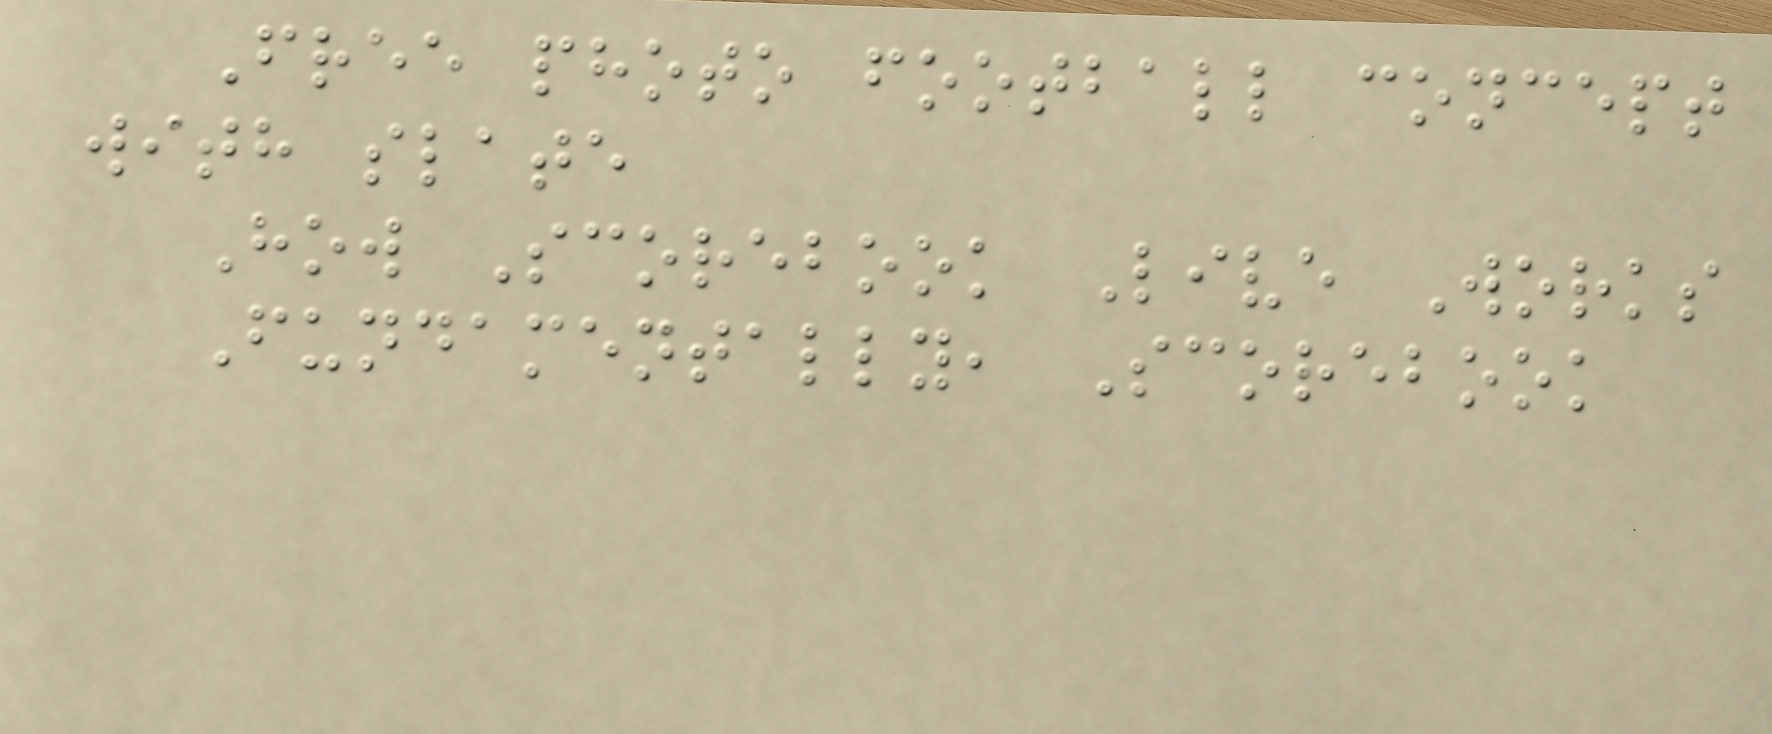Free photo football concept
with slate
How Scorebook Live Works
Fundamentally, Scorebook
